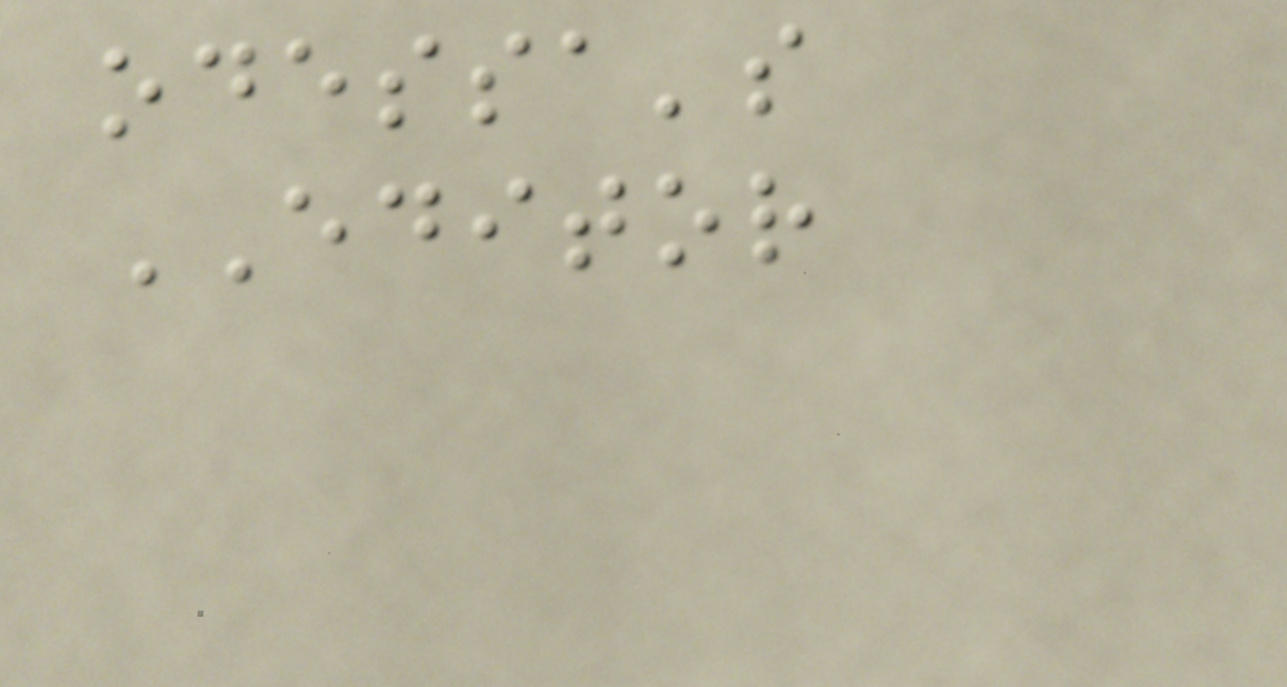odessa's
EDITOR
